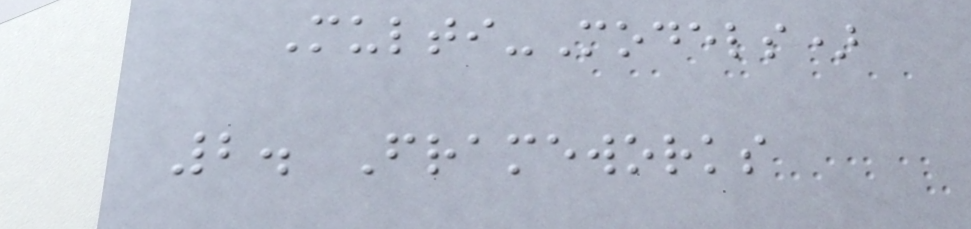Multi-Models)
2. Frameworks
